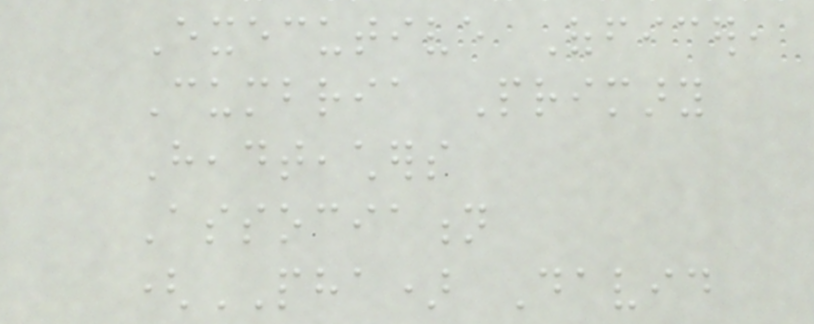Executive Officer,
Cumbria Primary
Headteachers
Association
(PHA) David
